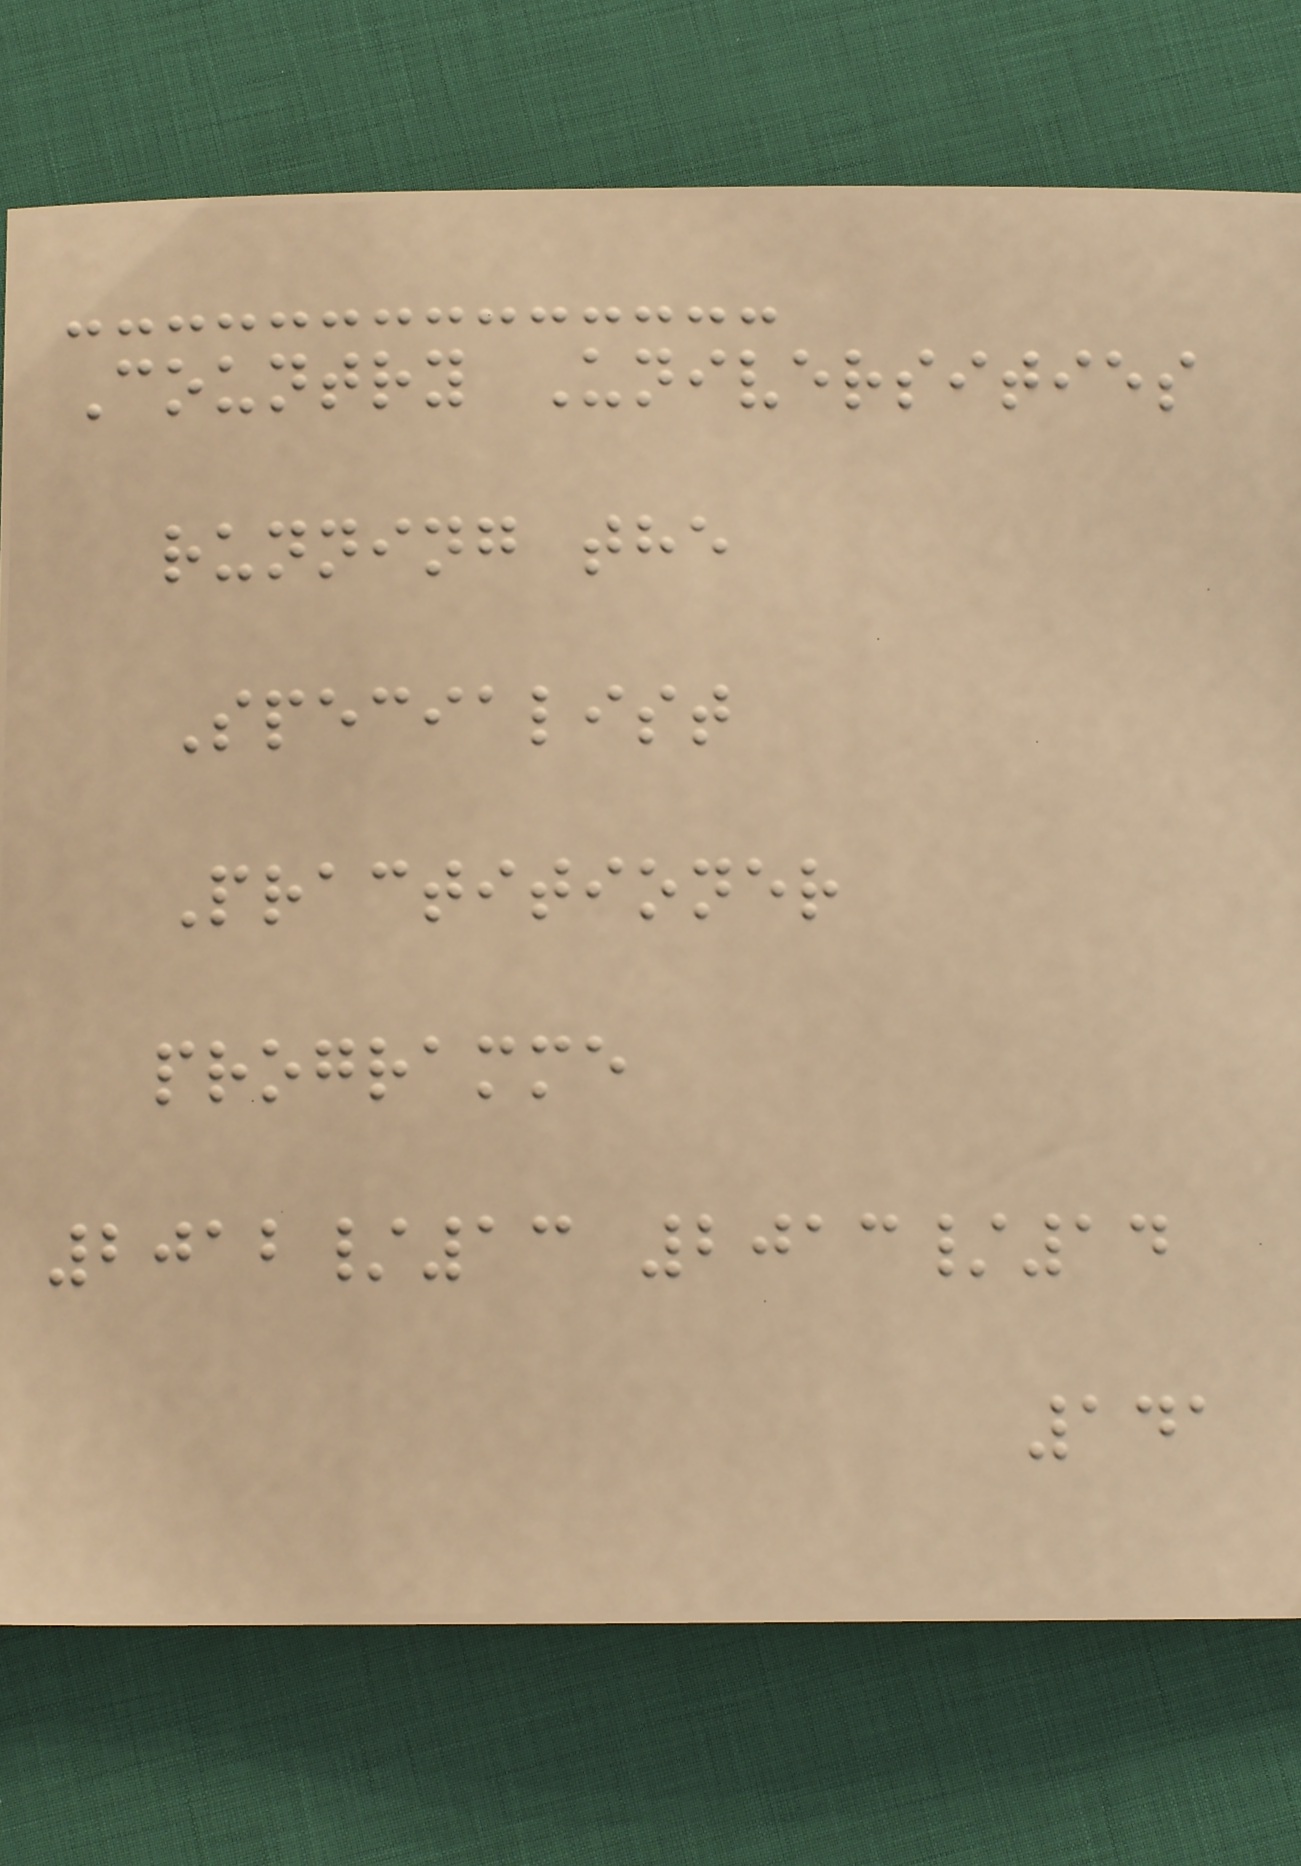Country Universities
running the
Specialist
Practitioner
programme
2012/13 2013/14
141
